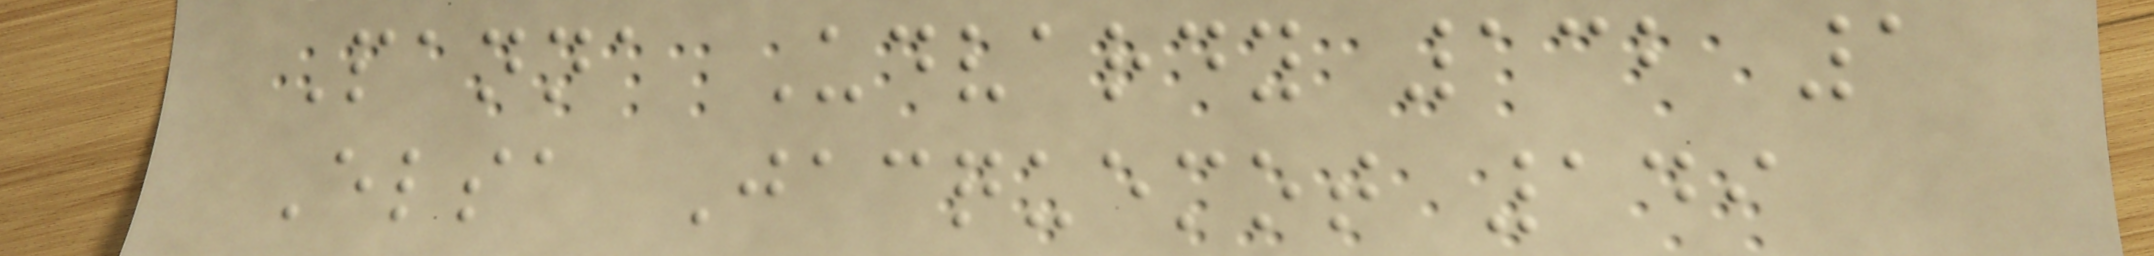Panna Udvardy 132 1
Elsa Jacquemot 149
